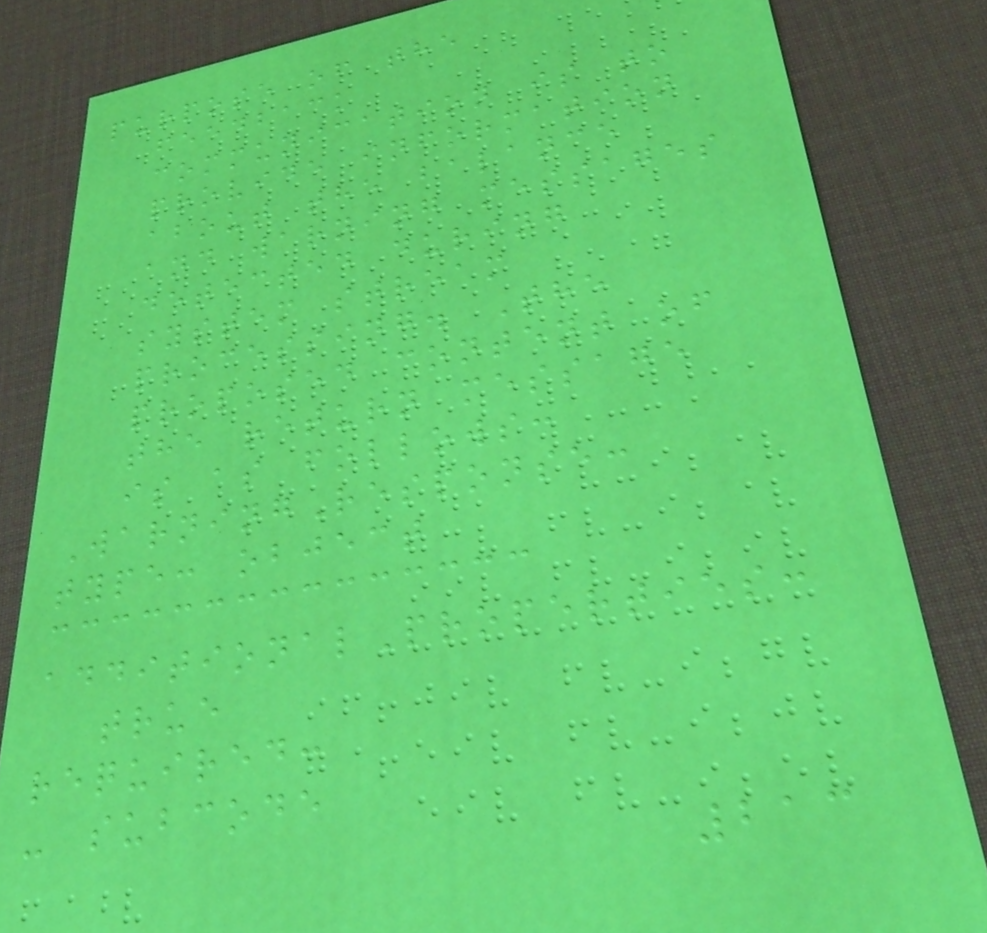purpose of the
feedback
communication is to
provide information
about the balance
and warning messages
detected during
system stream
processing. The
proposed content of
the return message
is as follows:
WarningResponse:
type: object
additionalProperties:
true
required:
- subcode
213
